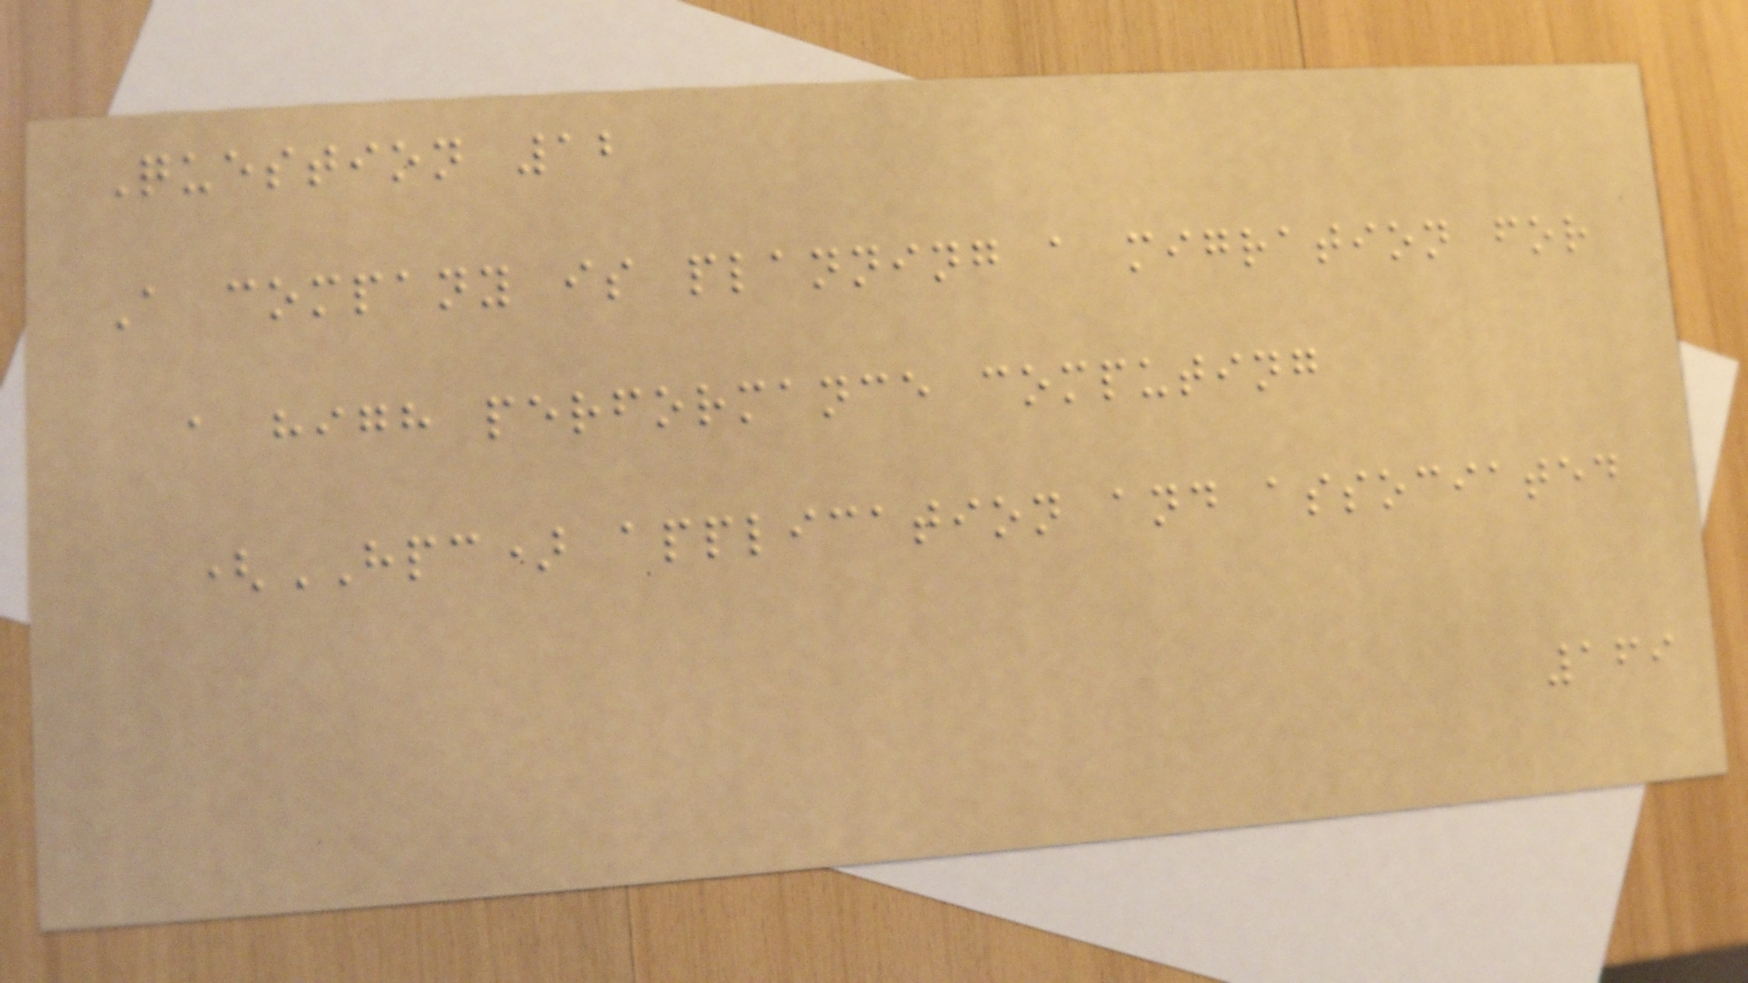Question 12
A company is planning a migration for
a high performance computing
(HPC) application and associated
169
